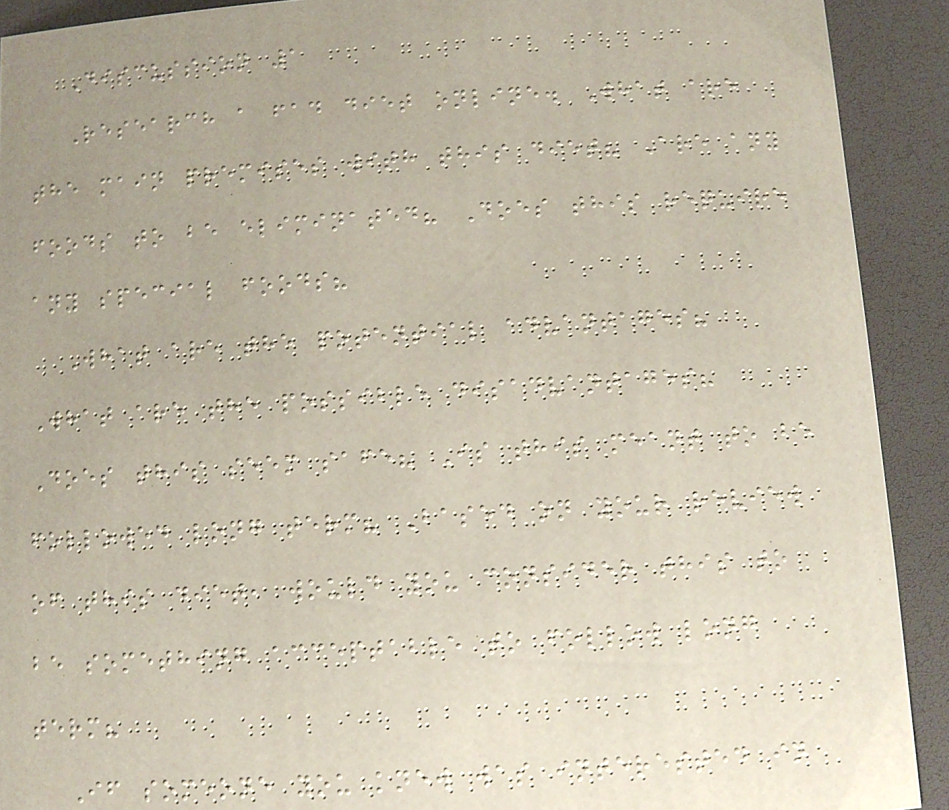Discussion 1
Research a fad diet online. What are
the main premises with this diet? Are any
foods to be eliminated? Does this require
any special foods?
What are the potential advantages?
What are the possible disadvantages?
Does this seem safe? Is this meant to be
followed long term? Based on your review
of this diet, would you consider this to
be something acceptable to follow long
term?
If someone you knew was interested in
